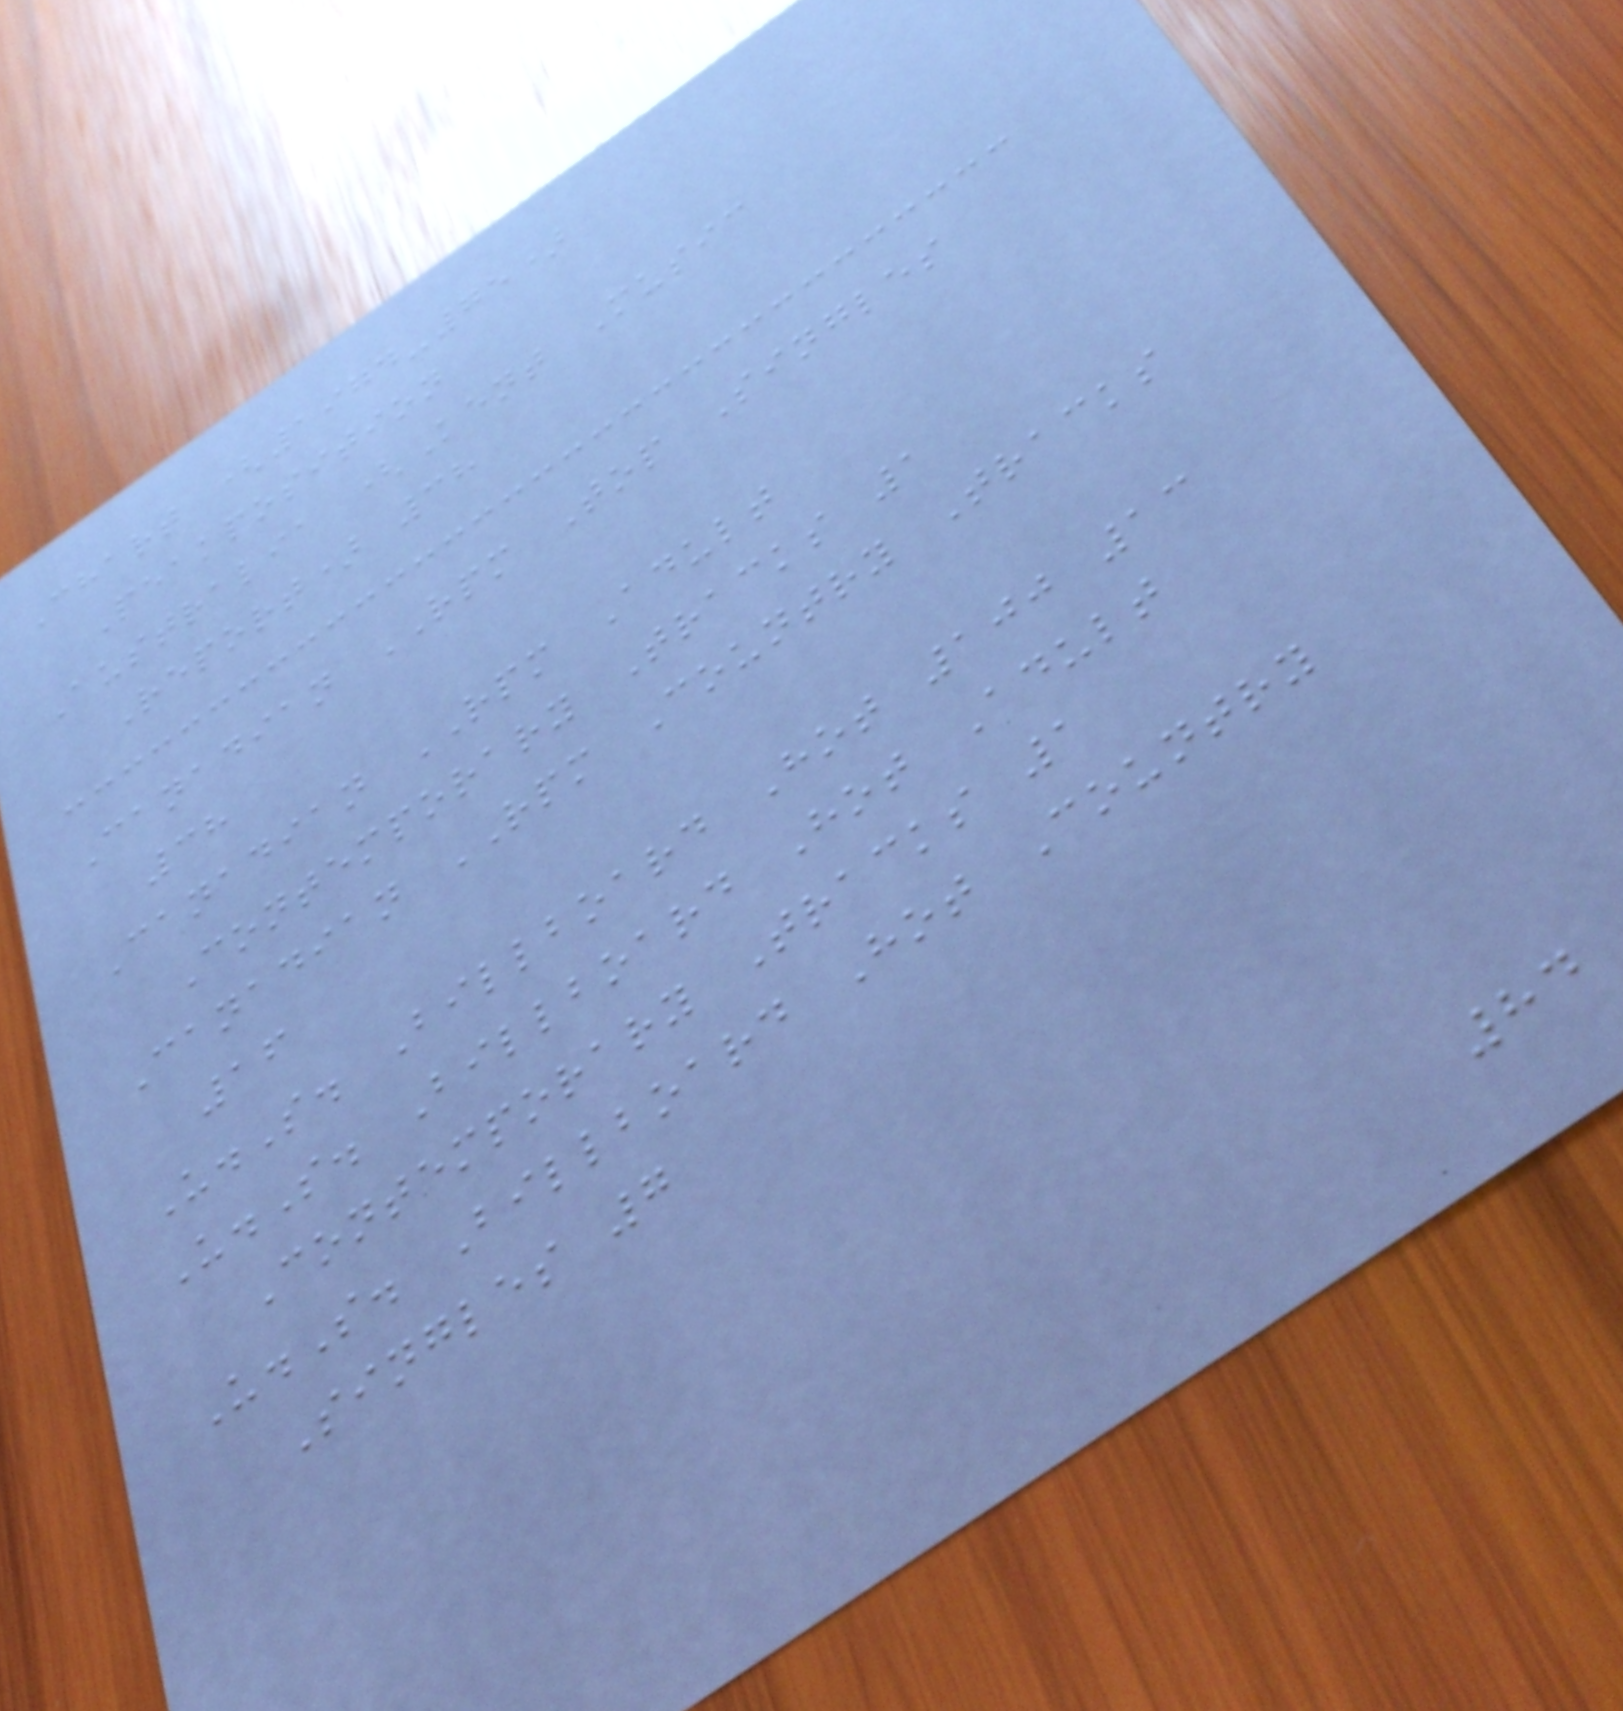Chart (1974-75)
Peakposition
Australia (Kent Music
Report) 38
Canadian RPM Top Singles
38
Canadian RPM Adult
Contemporary Tracks 1
Canadian RPM Country Tracks
16
U.S. Billboard Hot 100 13
U.S. Billboard Hot Adult
Contemporary Tracks 1
U.S. Billboard Hot Country
Singles 7
84
